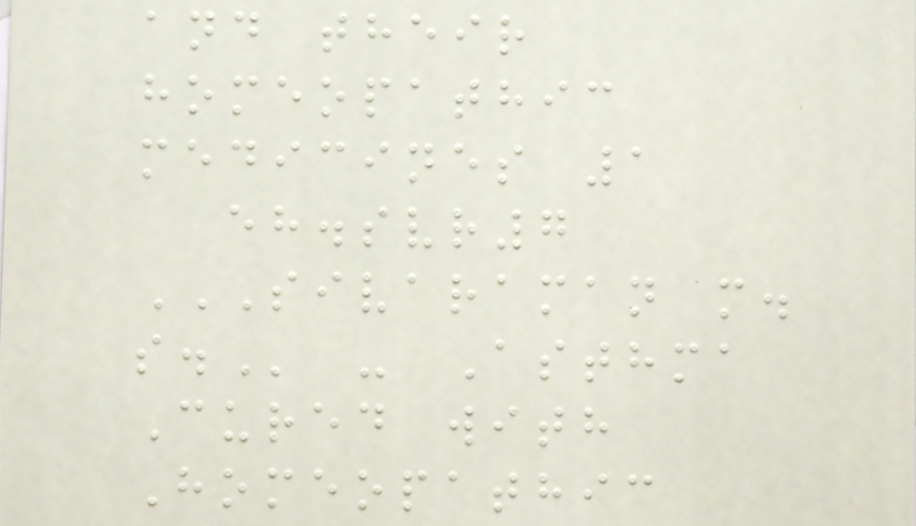and their
homeopathic
medicines 1
eh.svr7
SIVARAMAN M.
S. - Asthma
Cured with
Homeopathic
